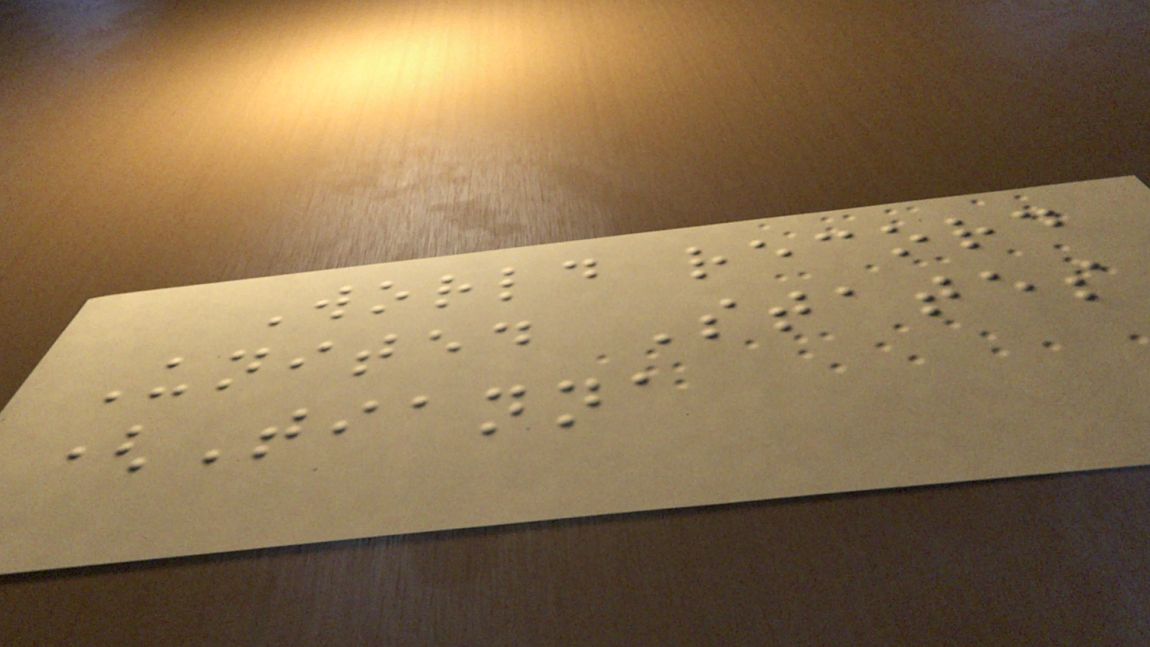World record
United States
(Tianna
